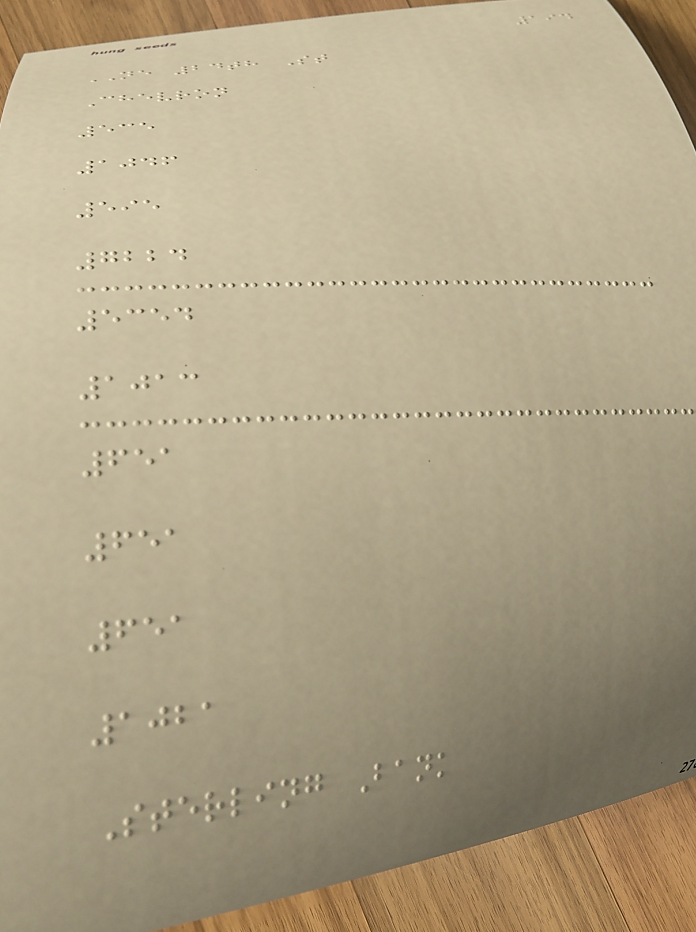194
NE 24th St
Chevron
535
1046
595
7224
5354
1013
651
651
651
1021
Sterling Bank
